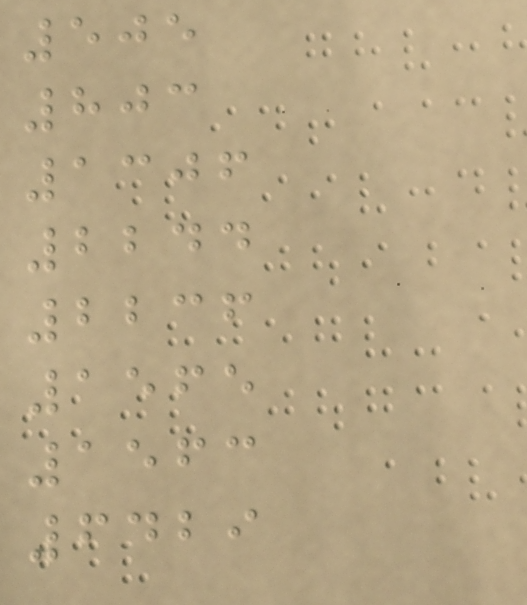505
803
1306
2244
2236
1565
1563
6429
